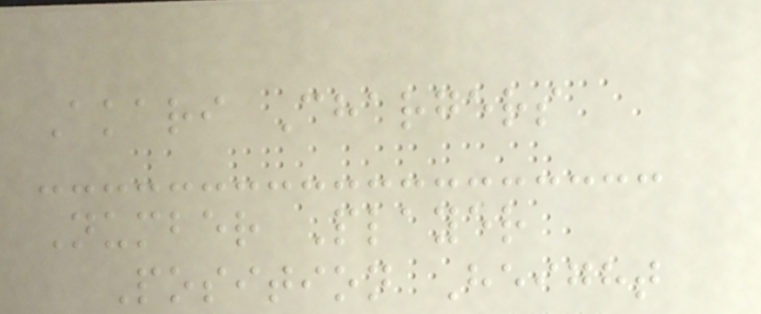Akari Chargers
Number Player
Position Height
